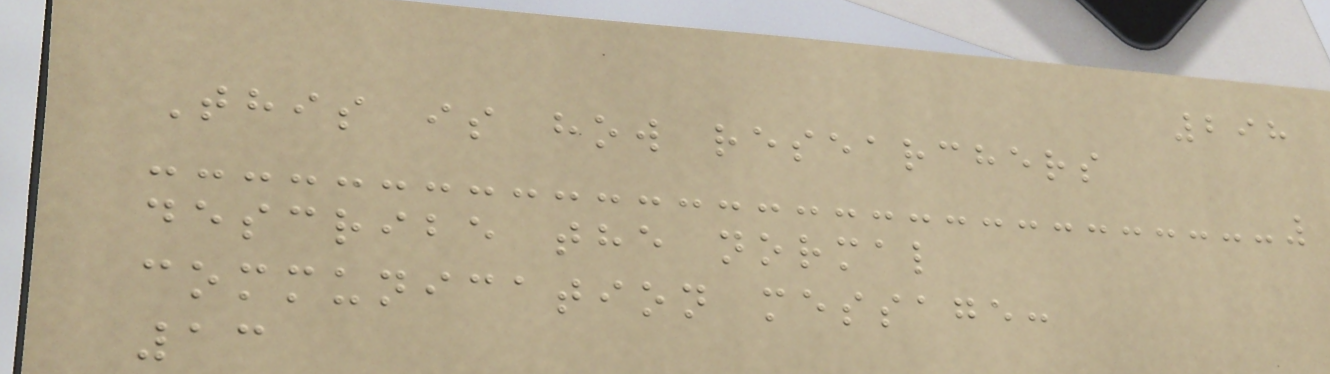298
This is how researchers
describe the normal
communication message:
13
